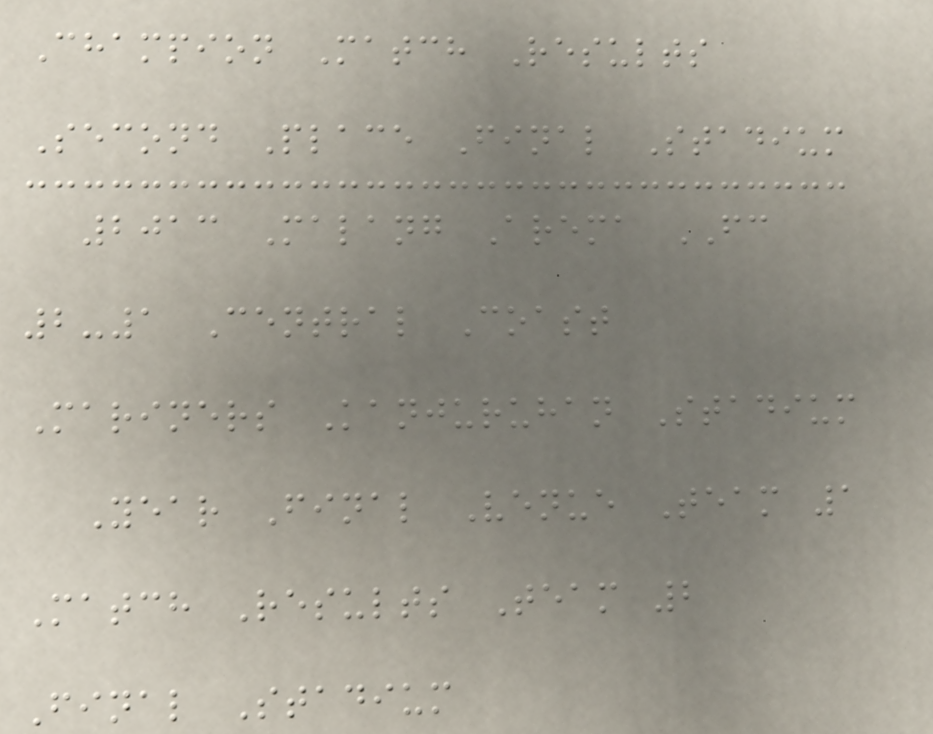Champion Match Results
Second Place Final Stadium
2013 Malang Arema FC
2-1 Central Coast
Mariners Kanjuruhan Stadium
Year Final Venue Team 1
Match Results Team 2
Final Stadium
